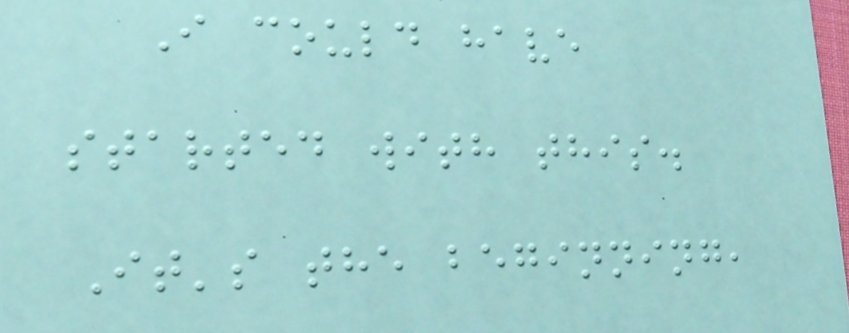I could have
started with this.
It's the beginning,
